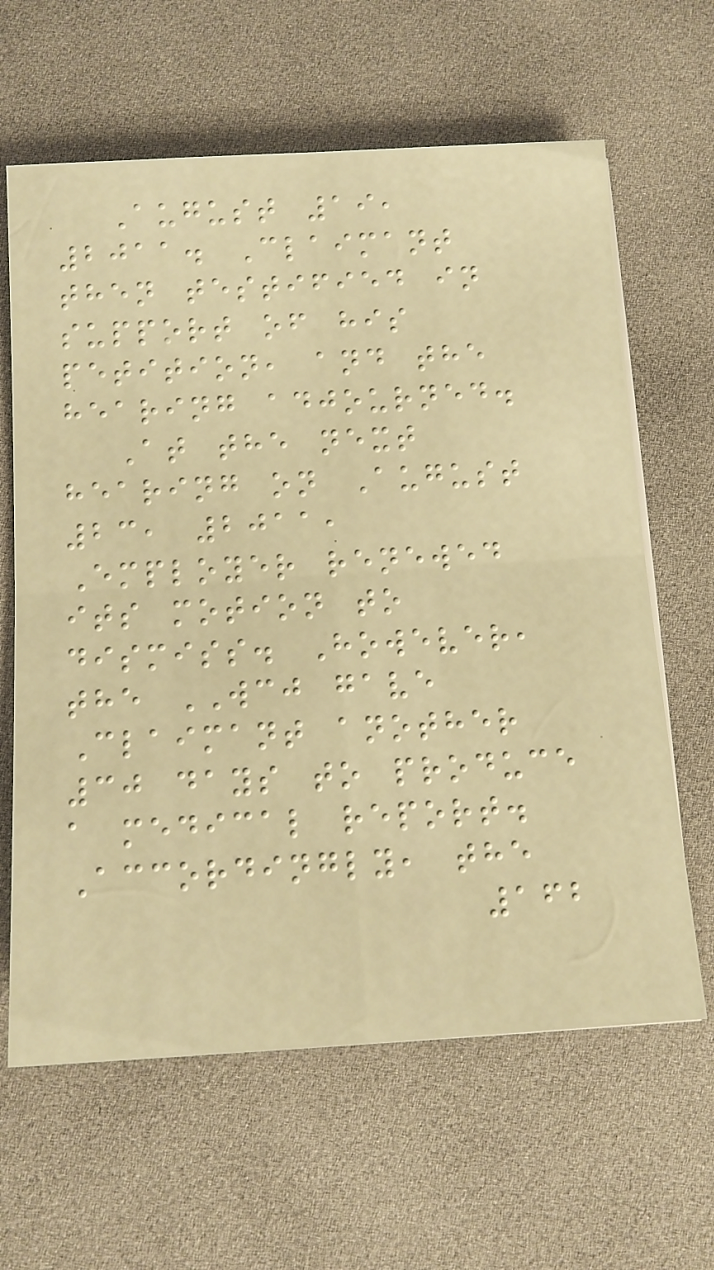August 19,
2011. Claimant
then testified in
support of his
petition, and the
hearing adjourned.
At the next
hearing on August
23, 2011,
Employer renewed
its motion to
dismiss. However,
the WCJ gave
Claimant another
30 days to produce
a medical report.
Accordingly, the
162
